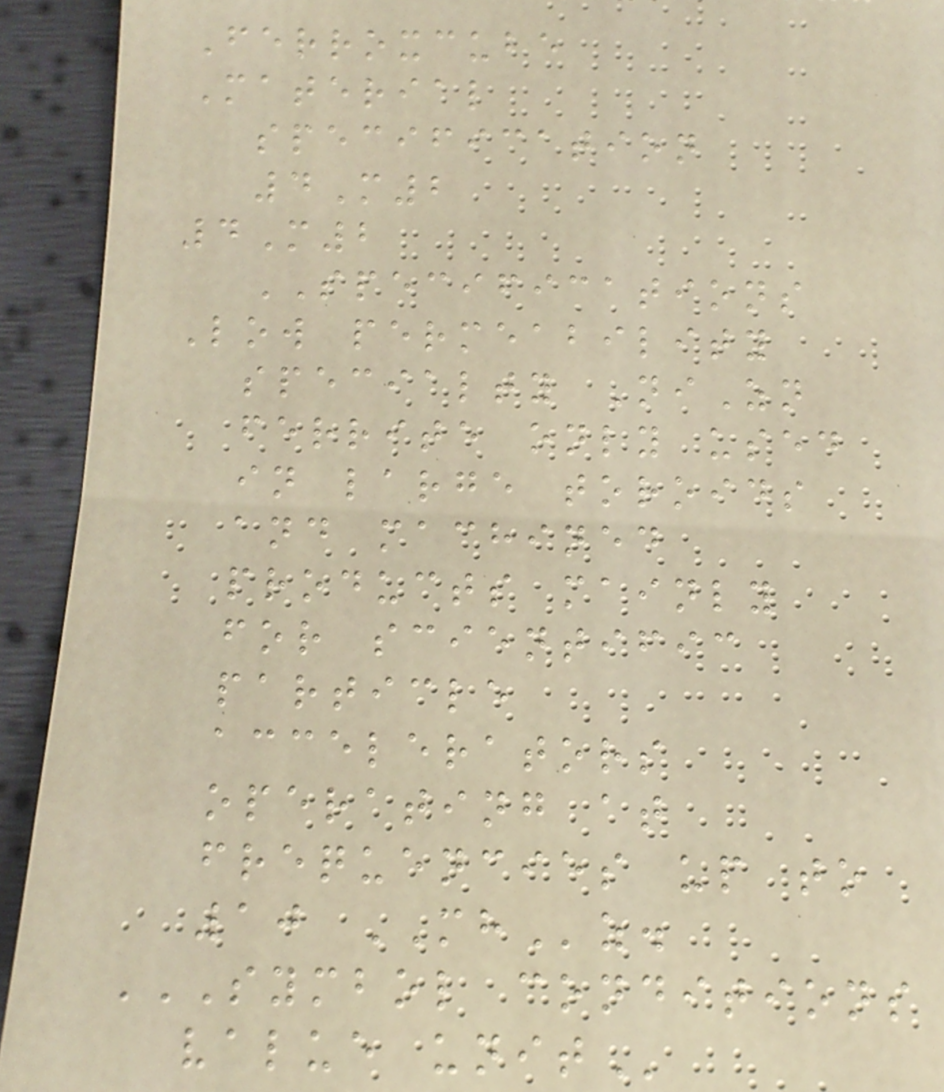Ferroxcube
Material
specification
4M2
4M2
SPECIFICATIONS
Low permeability
specialty NiZn
ferrite only used
in large toroids
and machined
products mainly
for scientific
particle
accelerators
operating at
frequencies up to
10 MHz.
SYMBOL CONDITIONS
VALUE UNIT
